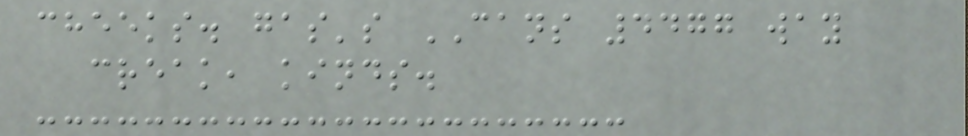cheeks. gas's CANS 4477 way
creak, kinds.
